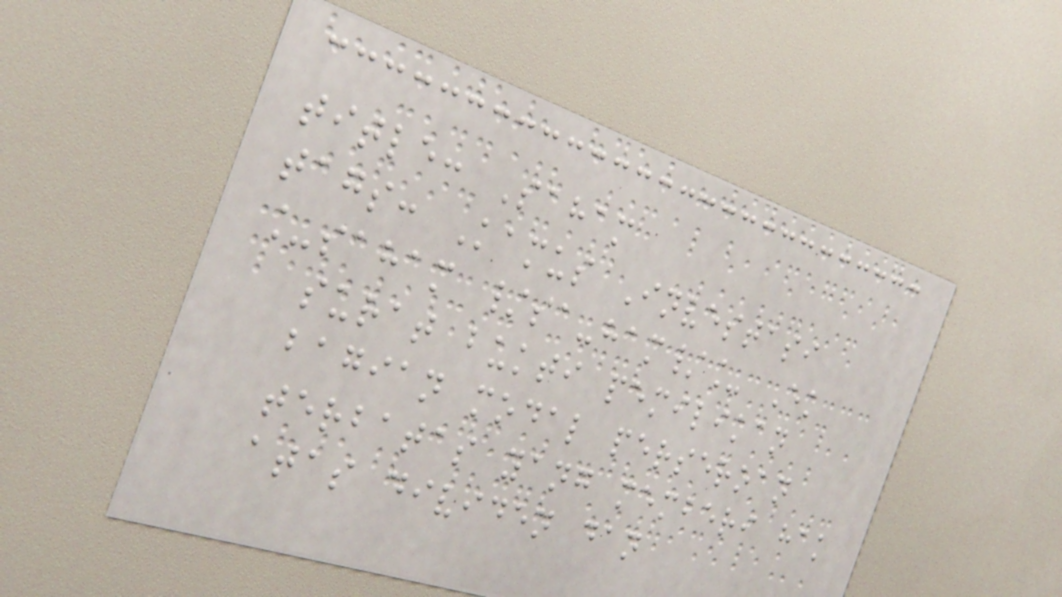title: Saham
tags: Kamus Investasi
_saham /sa-ham/_ Ek
surat bukti pemilikan
bagian modal perseroan
terbatas yang memberi hak
atas dividen dan
